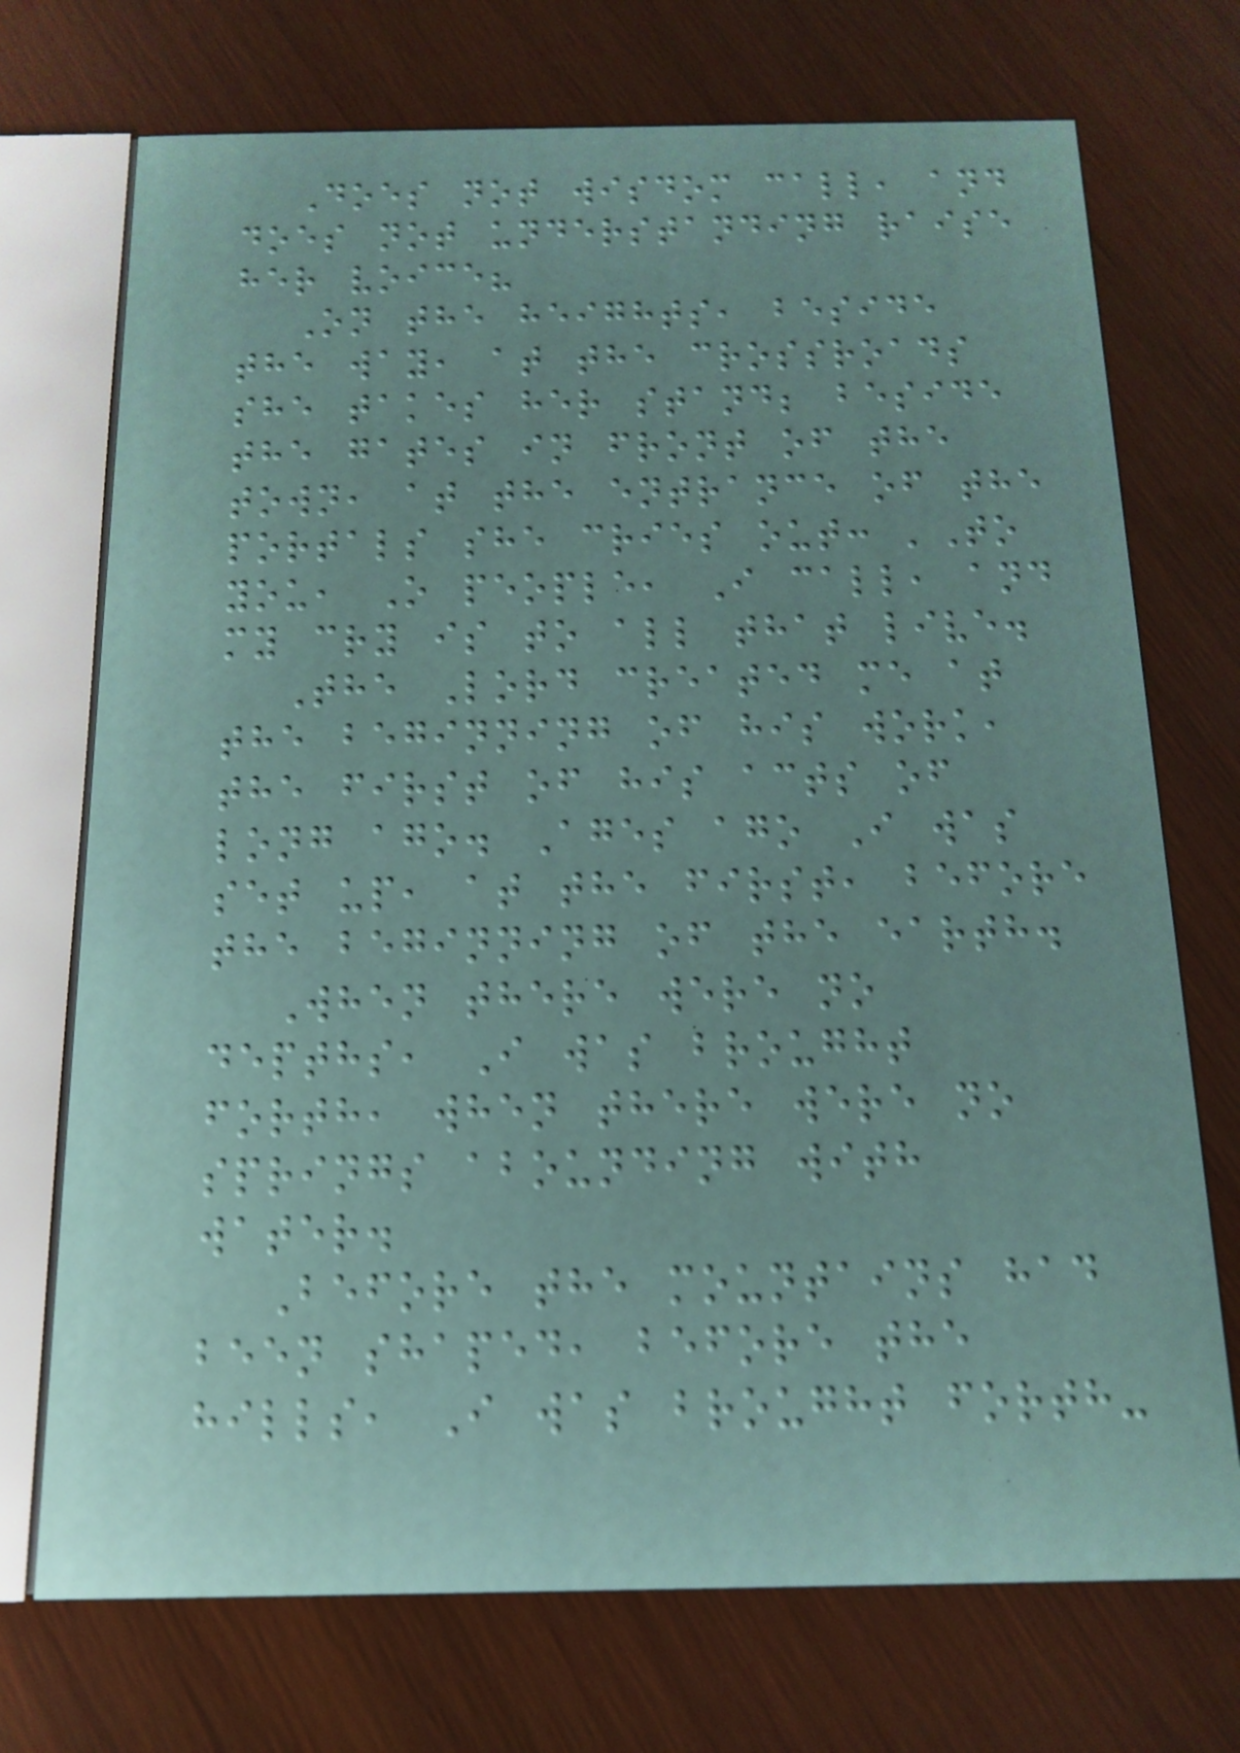Does not wisdom call, and
does not understanding raise
her voice?
On the heights, beside
the way, at the crossroads
she takes her stand; beside
the gates in front of the
town, at the entrance of the
portals she cries out: 'To
you, O people, I call, and
my cry is to all that live.
The Lord created me at
the beginning of his work,
the first of his acts of
long ago. Ages ago I was
set up, at the first, before
the beginning of the earth.
When there were no
depths, I was brought
forth, when there were no
springs abounding with
water.
Before the mountains had
been shaped, before the
hills, I was brought forth-
